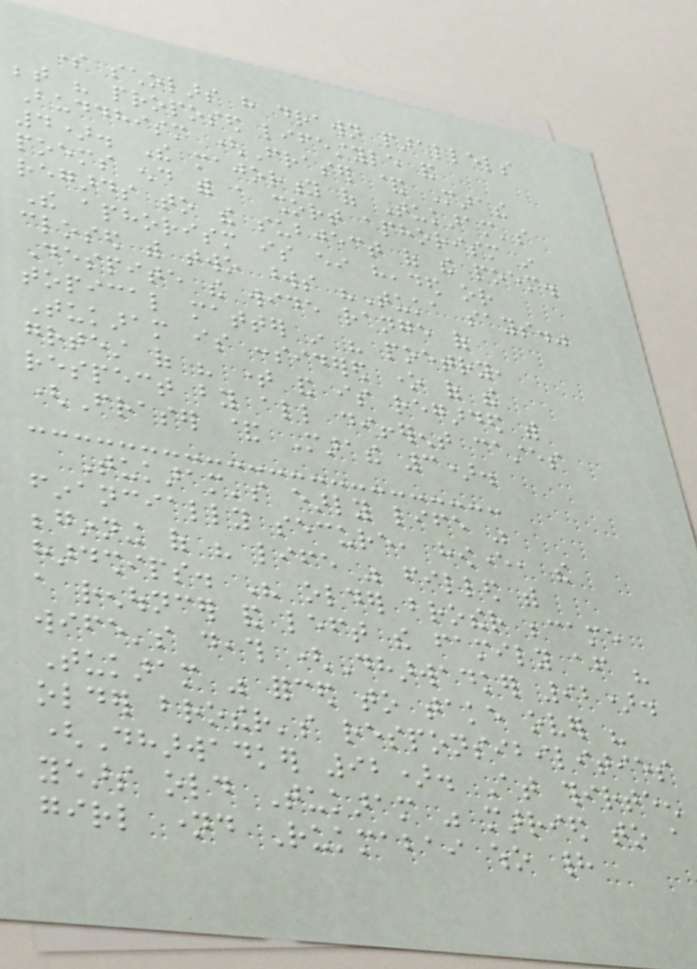some scholars have drawn parallels
between his proposed lifestyle and
Buddhism (Fraser & Marathe
4). The majority of Tukaram's
poems end with a short aphorism in
regards to the subject of the poem.
The aphorism is either headed or
closed with two words "Tuka says."
Despite the wide range of
topical matter in his poetry,
Tukaram is considered one of the
greatest of his time and is regarded with
respect by all different castes
(Fraser & Marathe 3).
Tukaram's early life was
financially secure, however, the
beginning of his life was filled with
hardships. His older brother became
a renouncer and left the family after his
wife's death (Dharwadker 92).
Tukaram was forced to take over his
older brother's responsibilities
(Dharwadker 92). At thirteen
years old Tukaram was married to a
girl named Rukmabai who had
